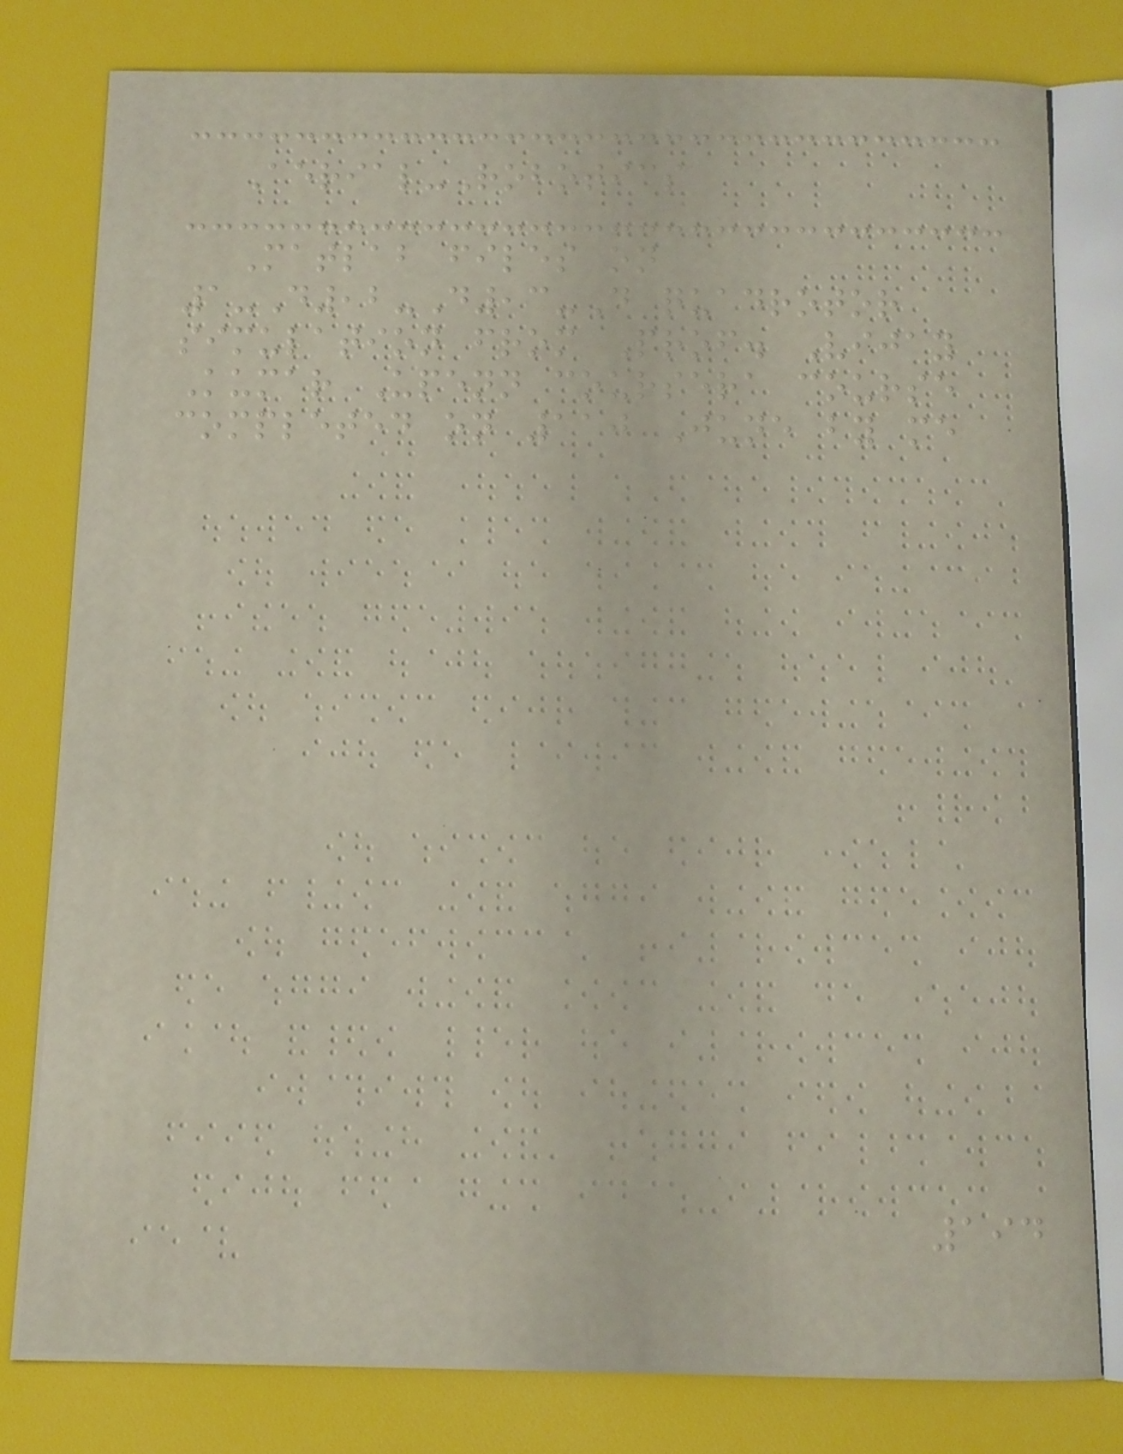Aerial-Robotics
Matlab files on
1-D,2-D,3-D quadrotor
simulation from Prof. Vijay
Kumar Upenn coursera course
completed on 110 June by me
194
